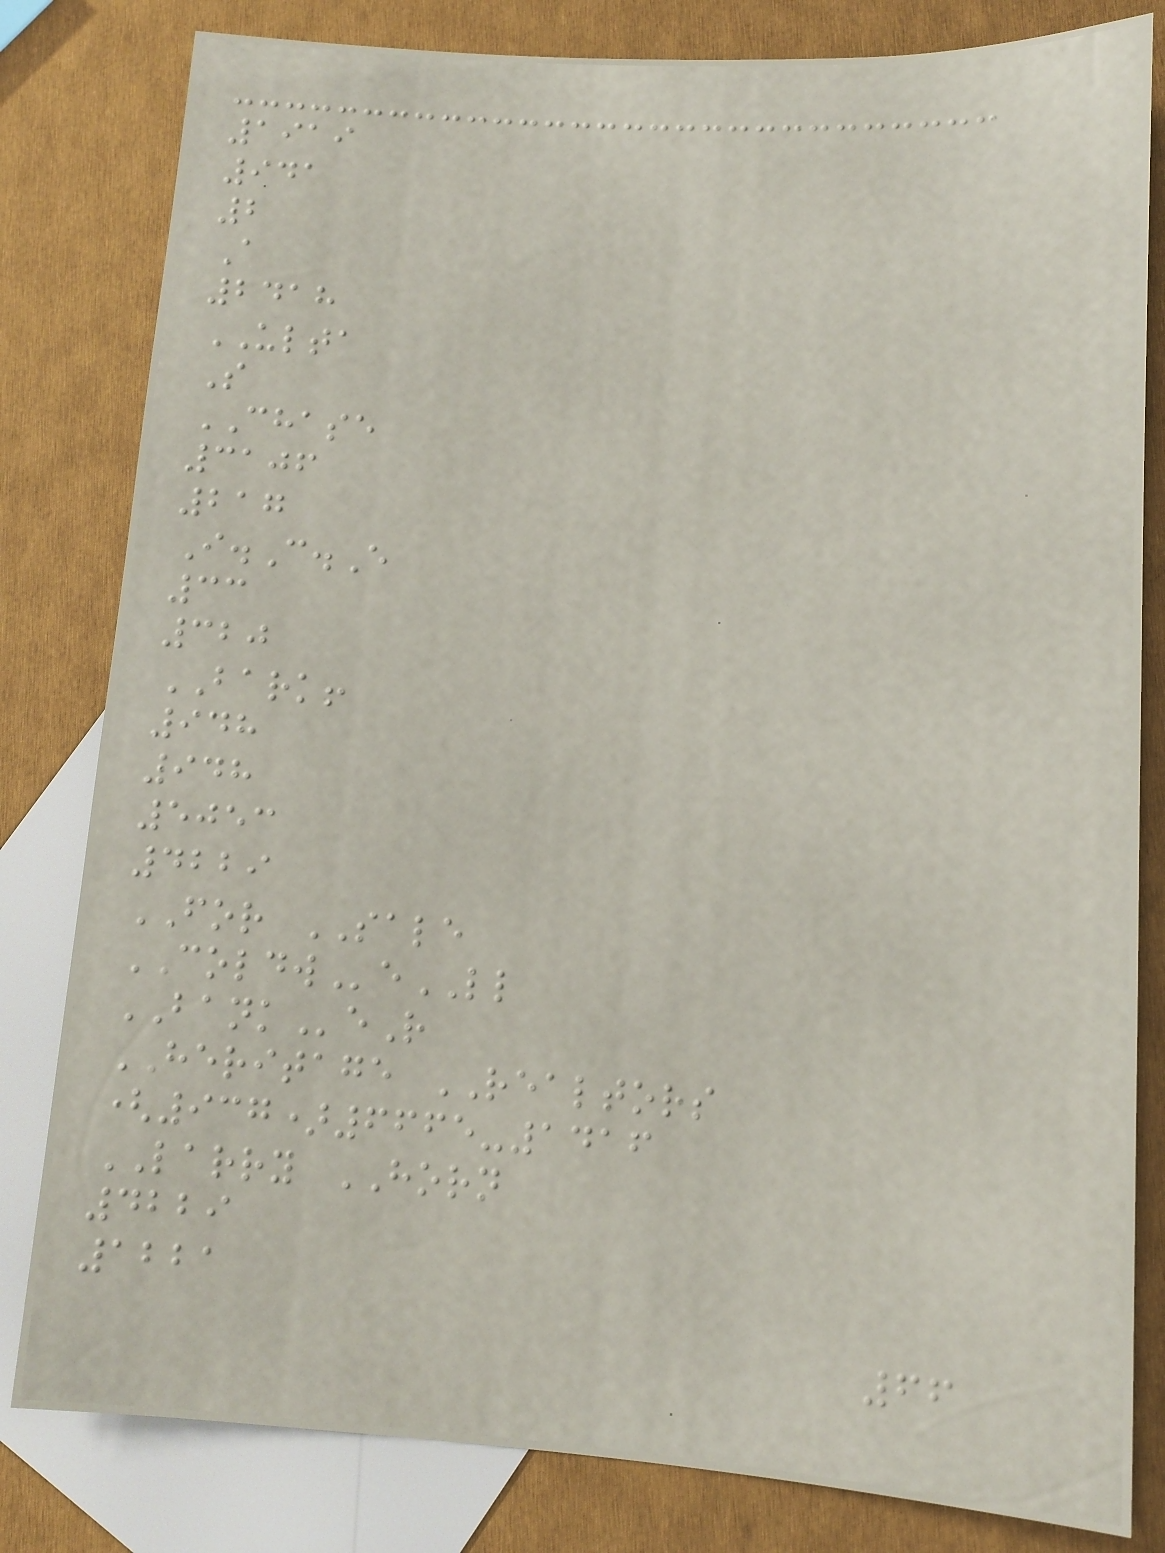1919
941
2
A
2418
ULTA
S
CHASE
3106
217
I.C.E
33
320
BARK!
948
948
5053
4229
FOR SALE
COLDWeLL
BANKeR
HERITAGE REALTORS
(937)6665-1416
LARRY HORN
4229
1221
66
